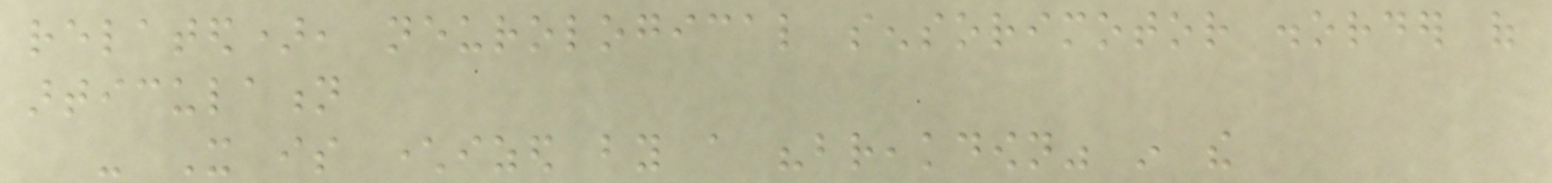related), neurological sensorimotor disorder of
articulation
- It is characterized by a "breakdown" in the
